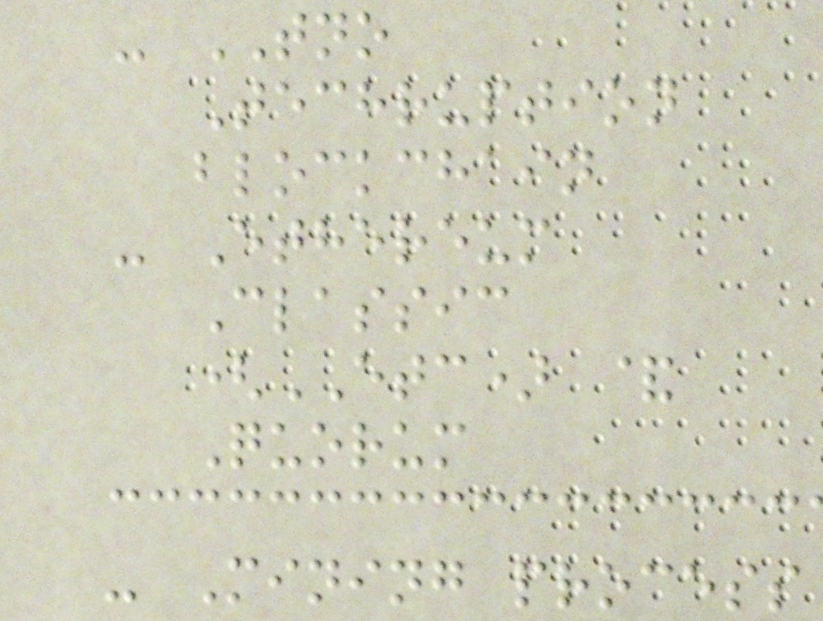- TNO
Techruption
blockchain
- Ethereum
Classic
(ETC) &
Quorum
- Mining process
